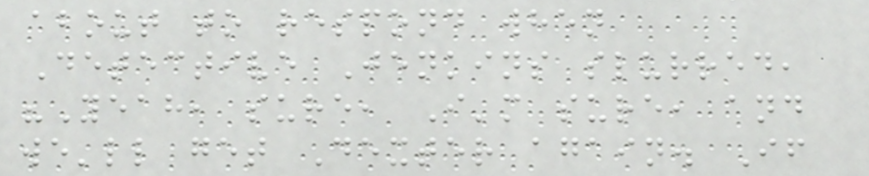about to respond when
Detective Jenkins slurred,
"Yeah, sure, I'm sure, and
we'll get Dexter again. If
